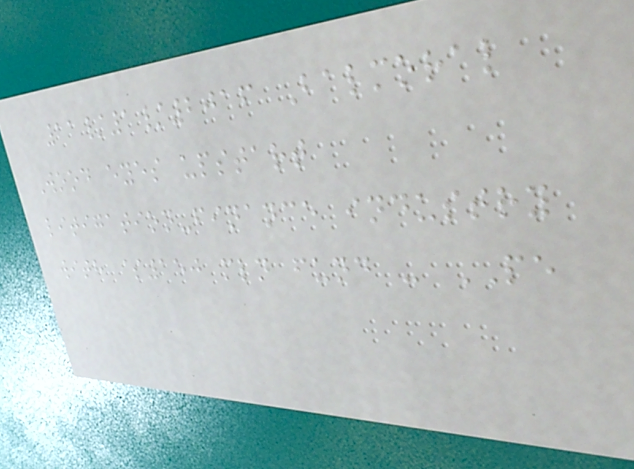11/1/2016 Balmoral
Wood eyes upstart
litigation-finance industry
with $150 mln fund - PE
